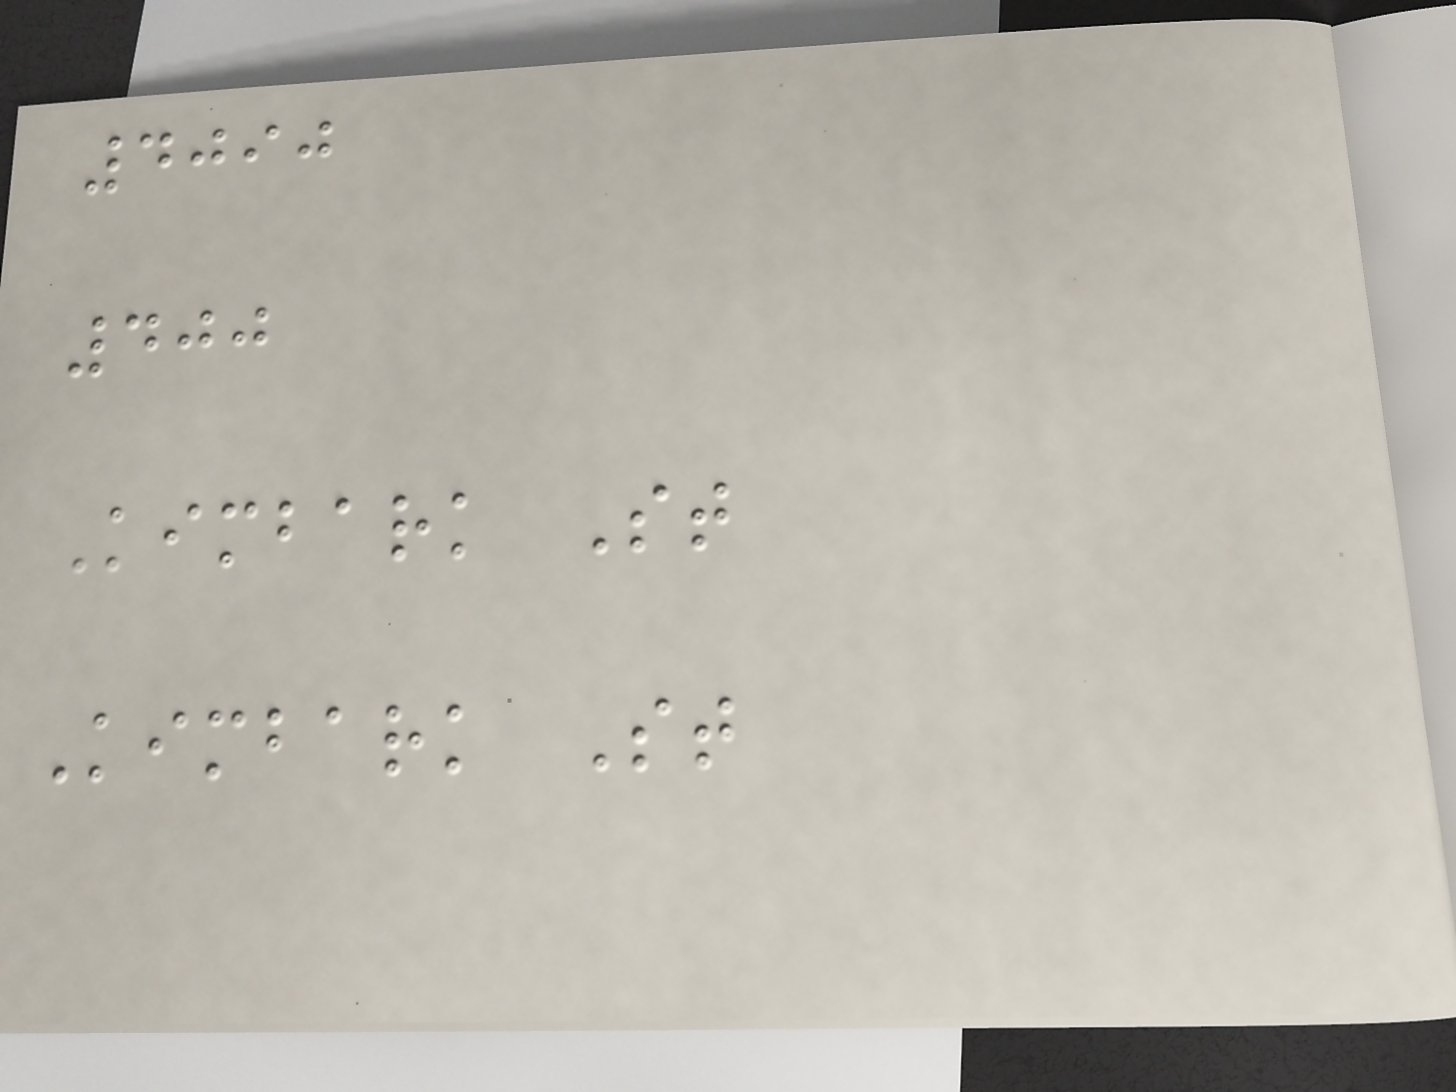4090
400
Kimbark St
Kimbark St
